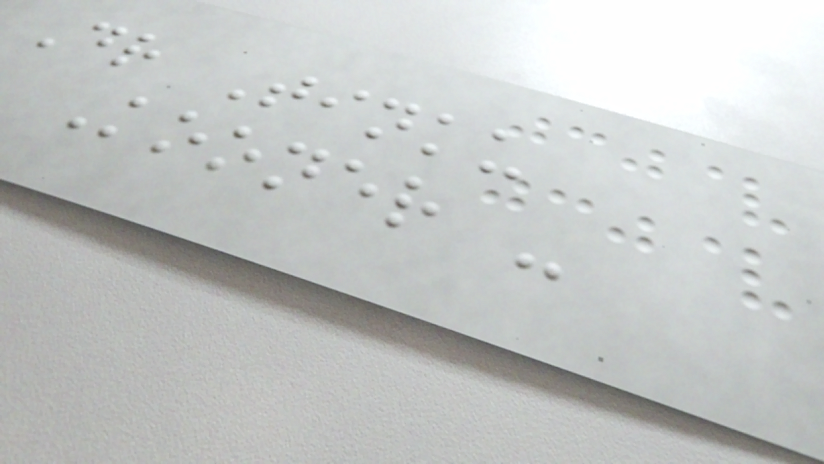Dr Tinku
Kooner -
